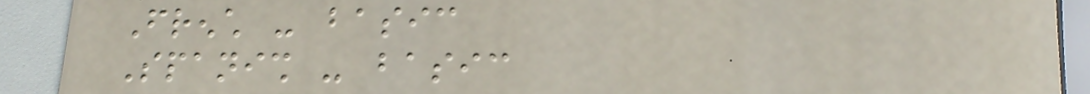French - basic
Spanish - basic
